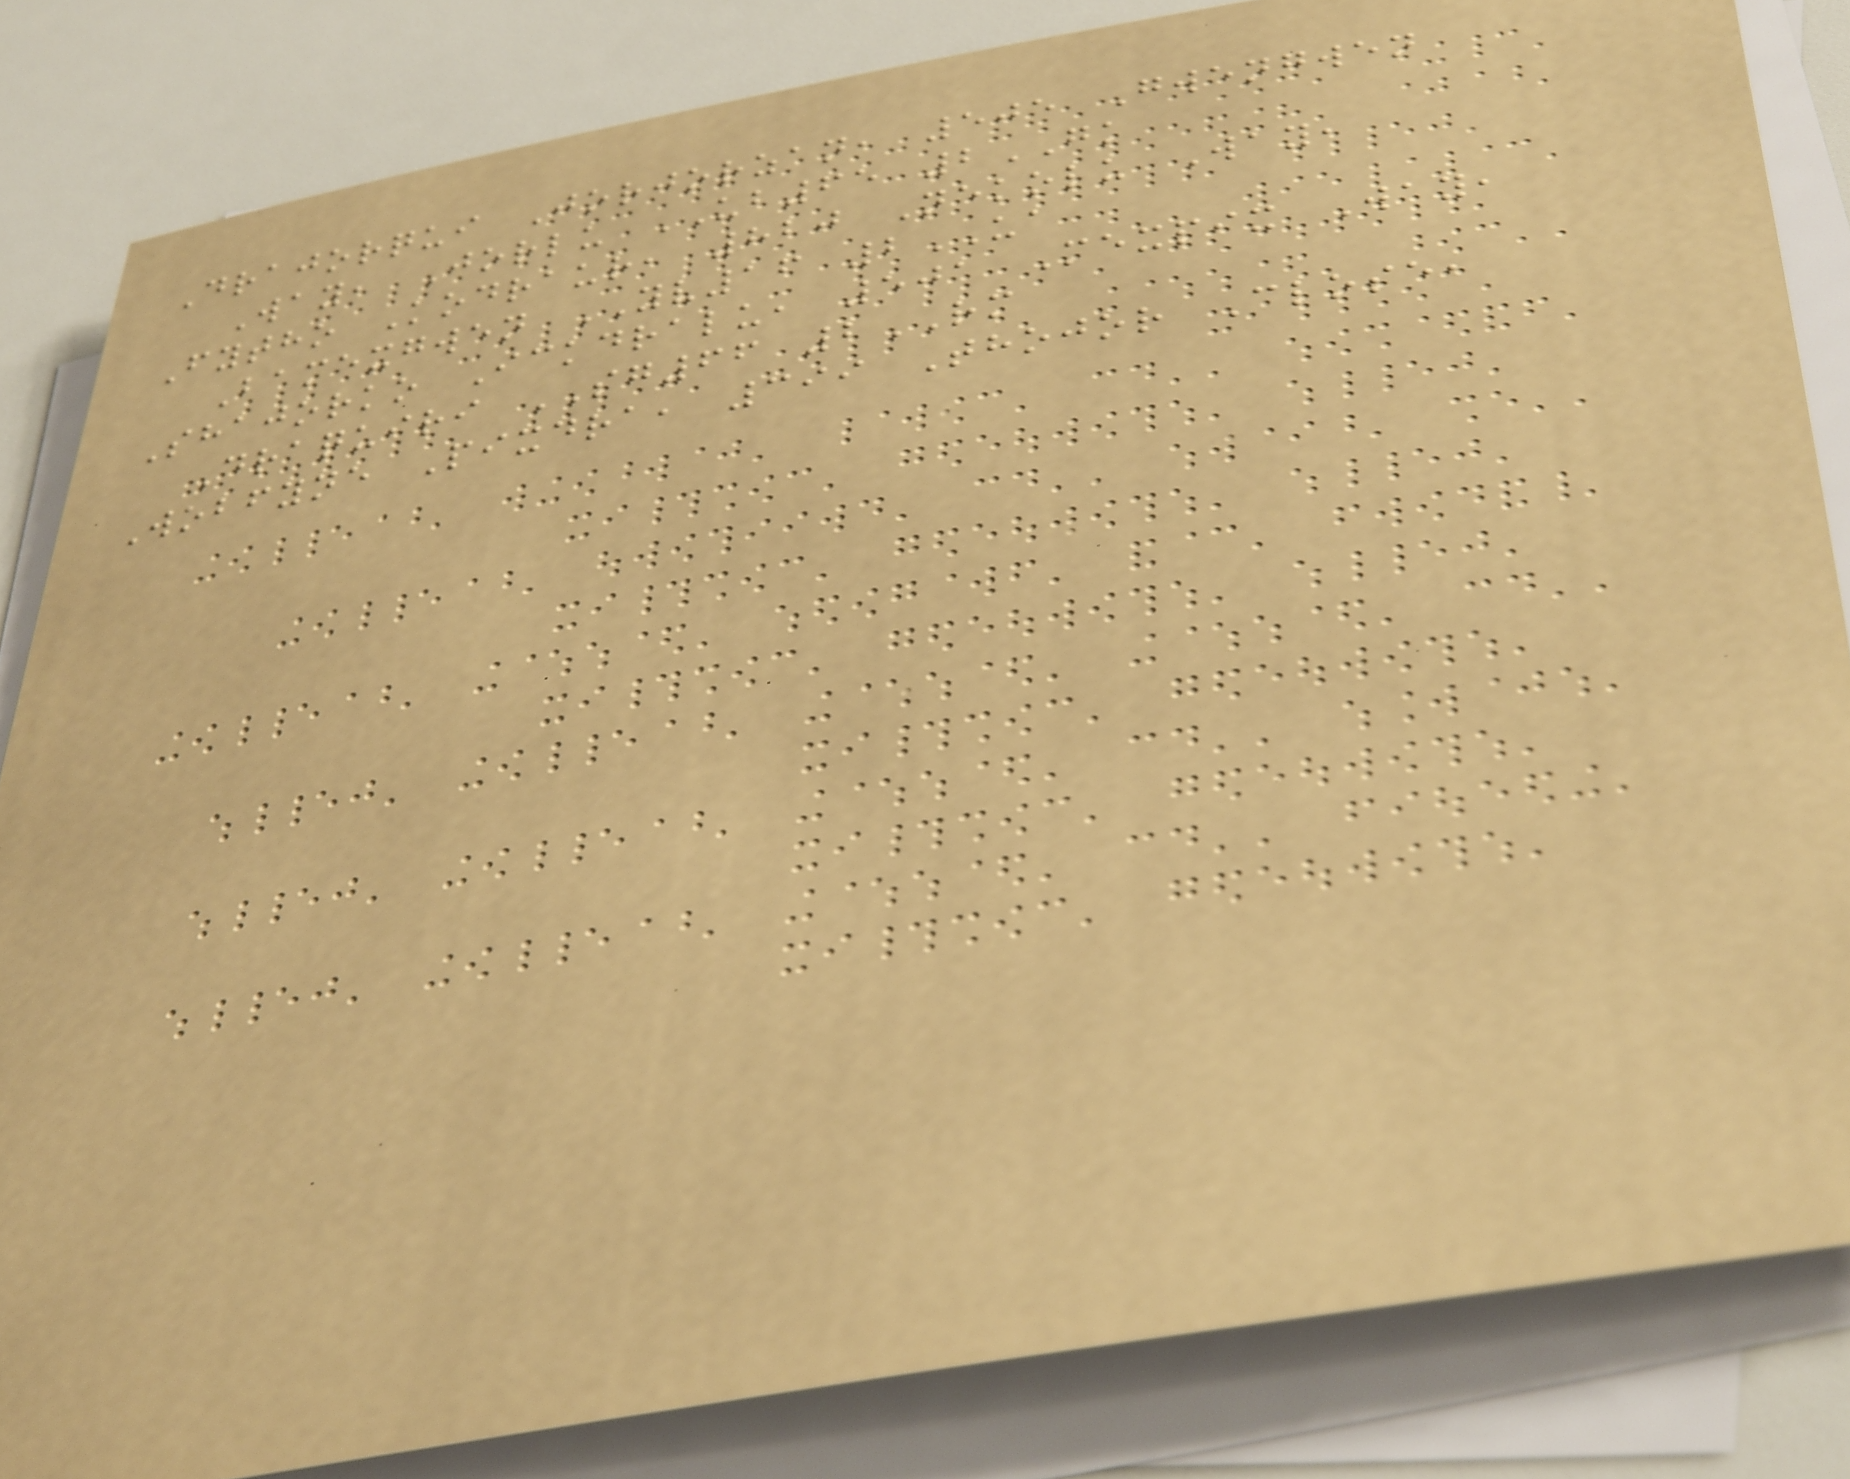Drajorqui Jorjorzan, 505 Gwengwen
Way, Jorlu UB65 2GK
Fytho Kodraur, 820 Nekolu Way,
Bamexgwen YV16 2UA
Shajorko Ickdralu, 501 Mexpix Way,
Draquiri SG66 2RM
Wobfyne Pixdra, 399 Thojor Close,
